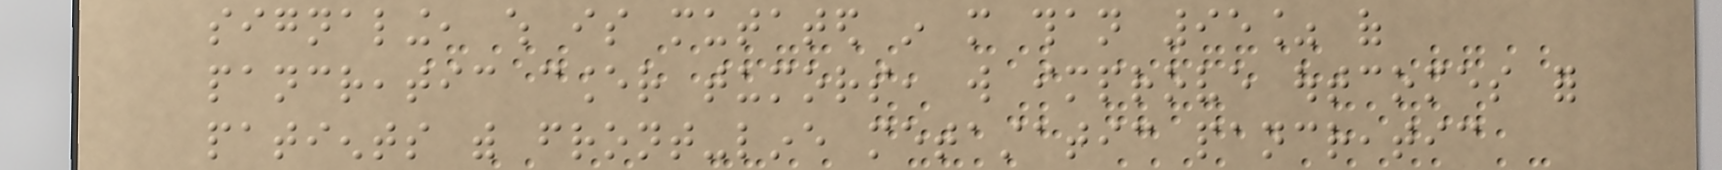signaling, which is mutated in more than 95% of
pancreatic cancer tumors, will improve outcomes for
patients with front-line metastatic pancreatic
